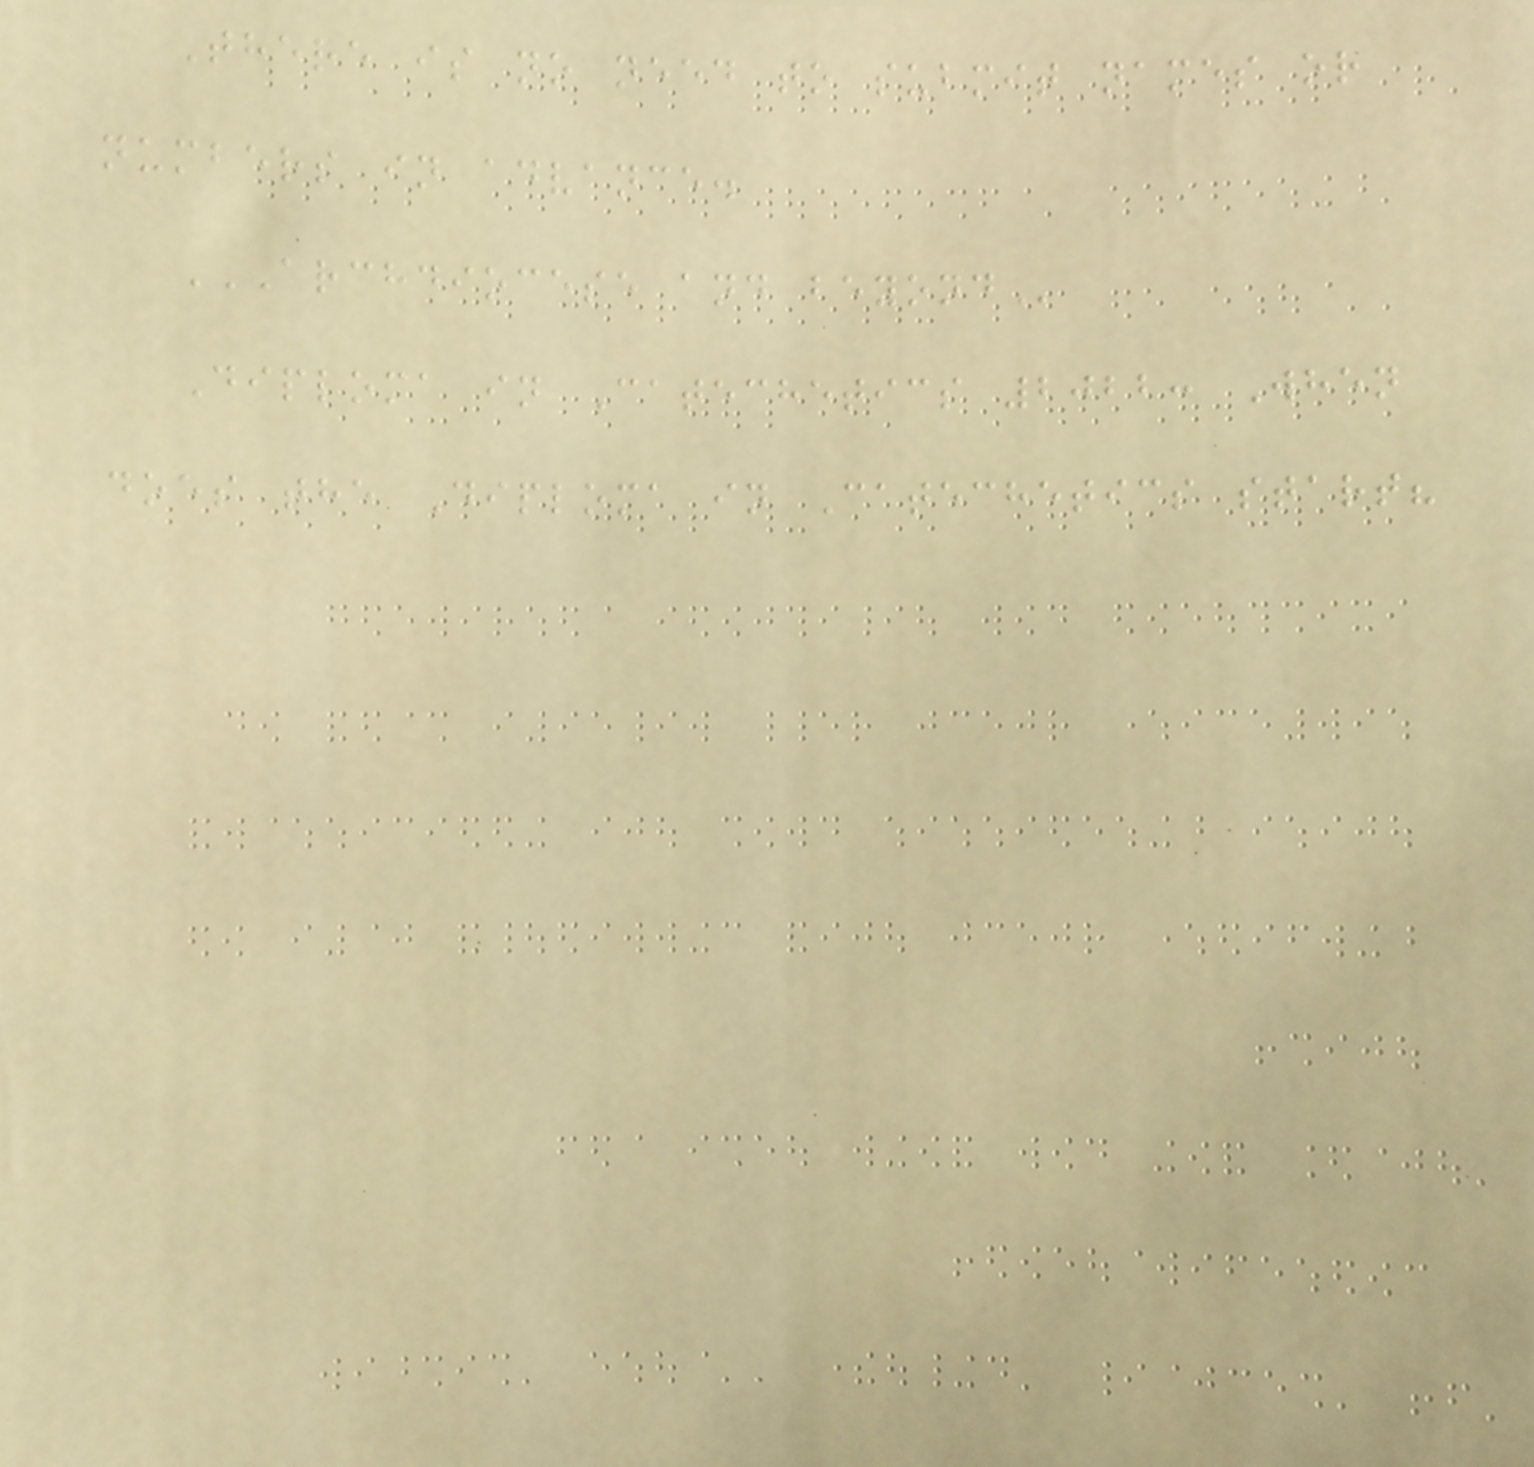There is no need to submit names or
numbers in advance.
ARCHDIOCESE AND BEYOND
Diploma in Catechetics 2022: When
does the Diploma in Catechetics start?
